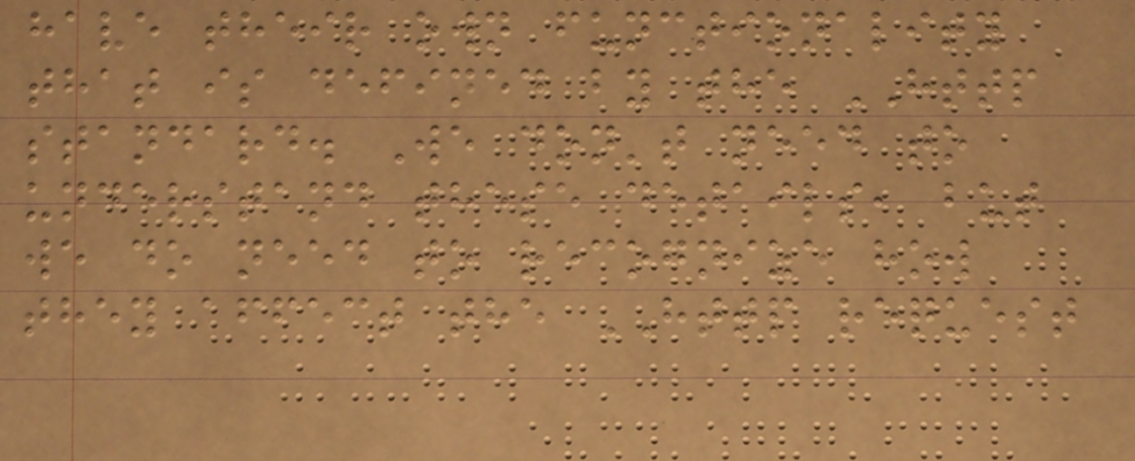have their own functionality
that is defined by the HTTP
standard. We don't need to
understand these details, but
we do need to recognize how
they affect the HTTP request
